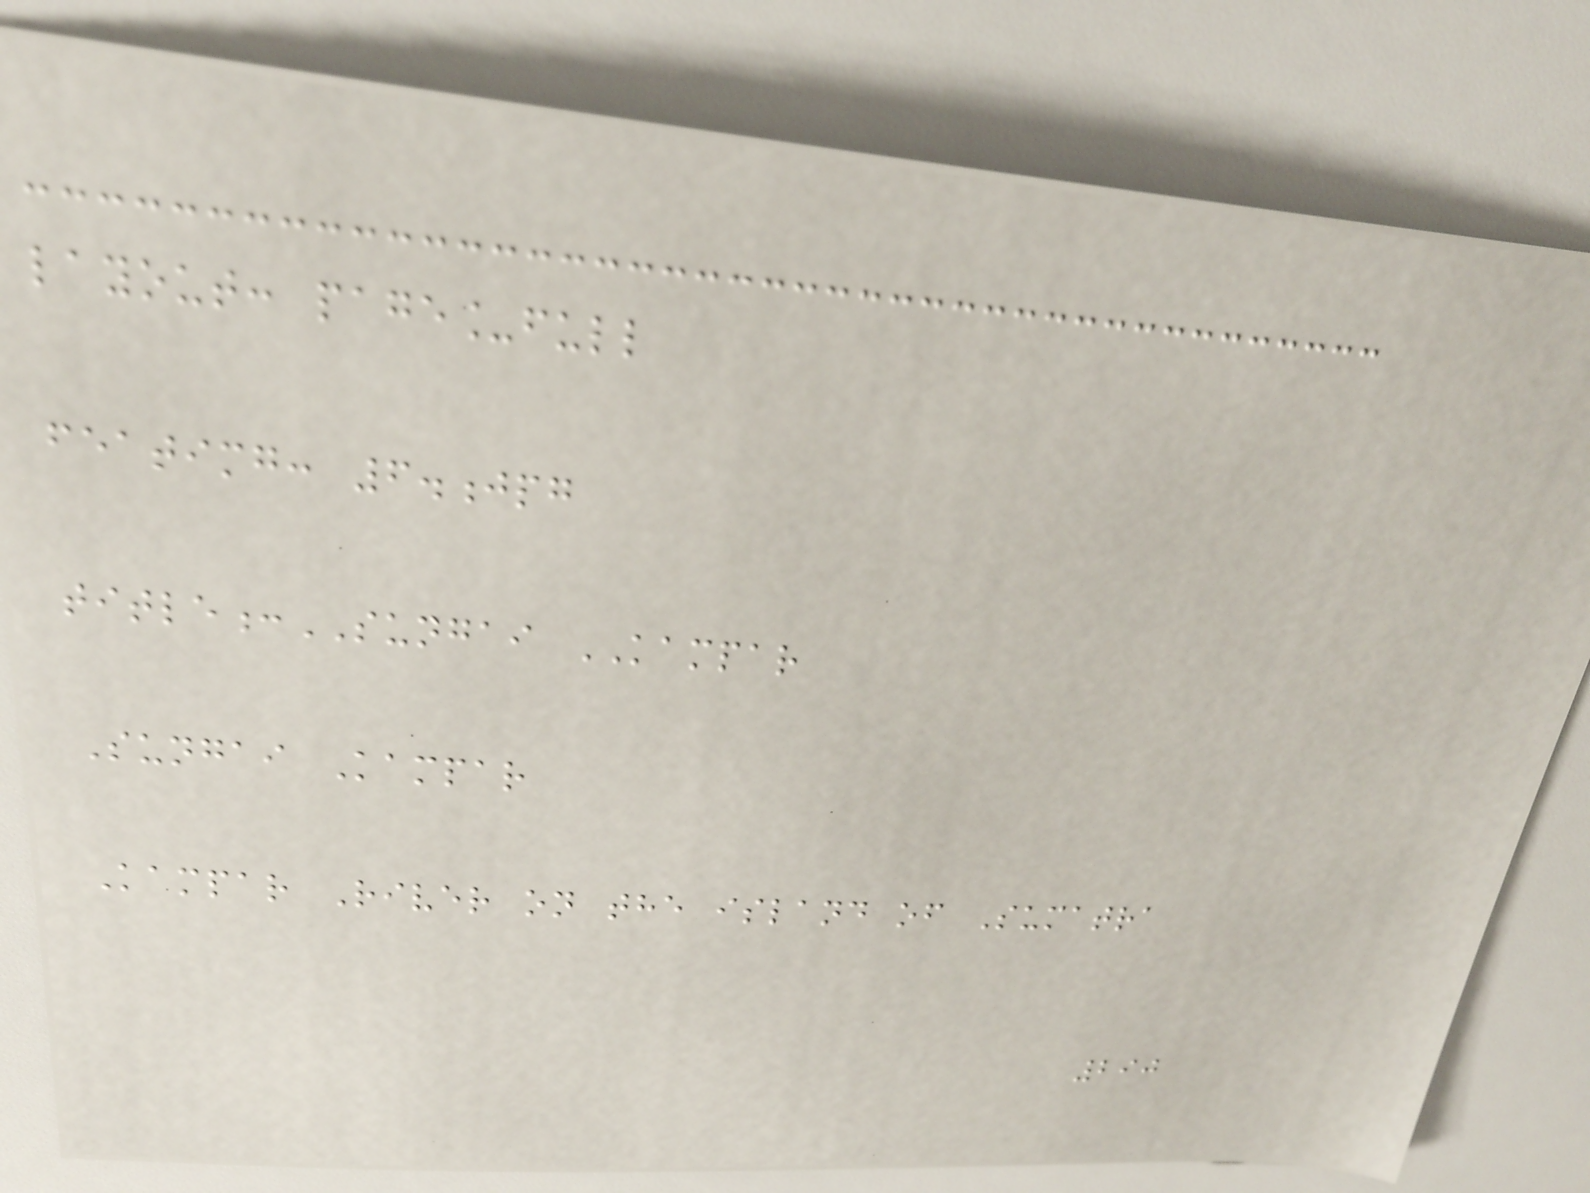layout: page_full
featimg: 6.jpg
title:SUNGAI KAMPAR
Sungai Kampar
Kampar River on the island of Sumatra
290
